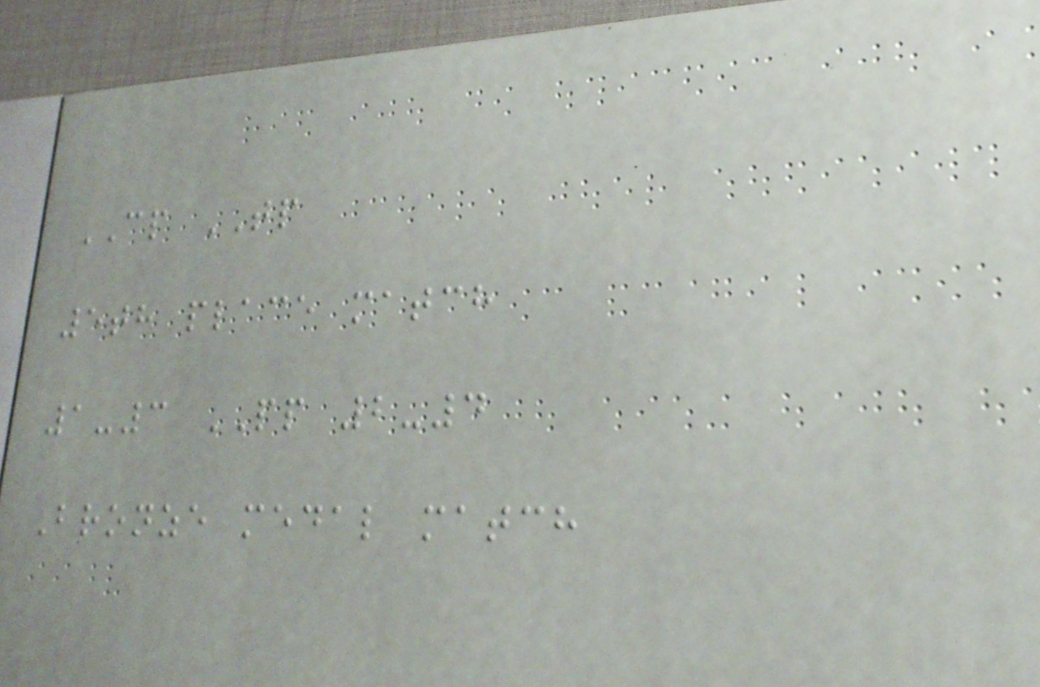CP TP
5th place match
1-3 PP 2-4
Bronze medal match
